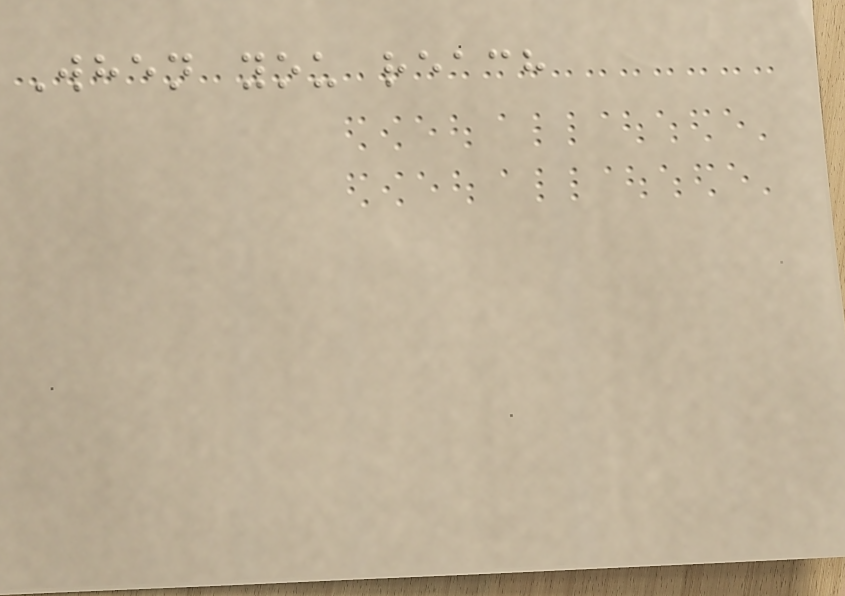When you reach
